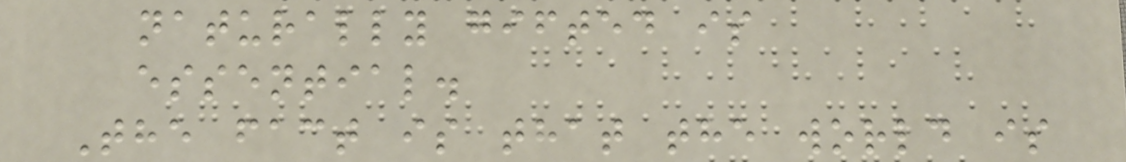naturally gifted is
essential.
The fact is that the world is
